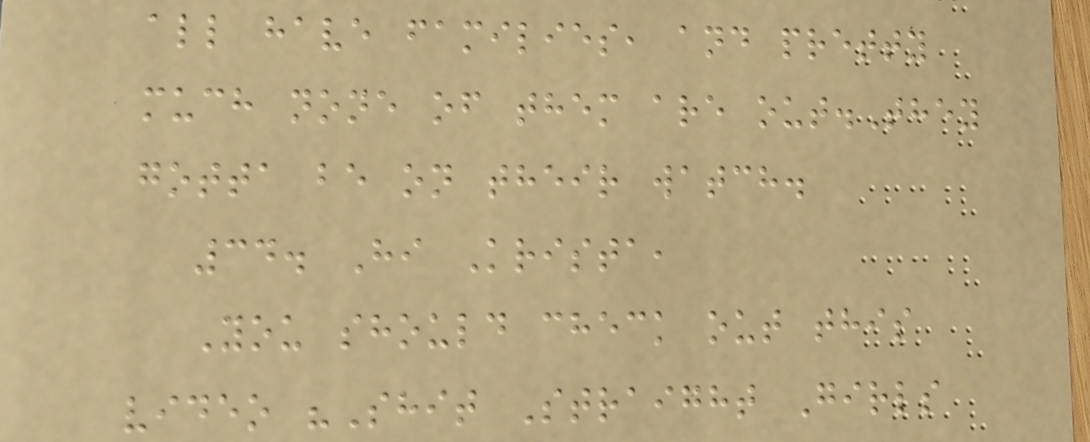all have families, and pretty
much none of them are out.They
gotta be on their watch.
34. Hi Krista,
You should check out this
video "Shit Straight Girls
